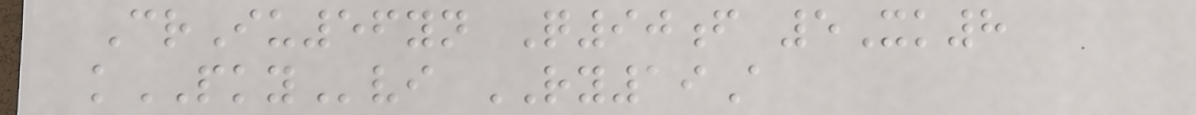CrIu56yn Q90f 5Xk8
kPKYvi RY19A
